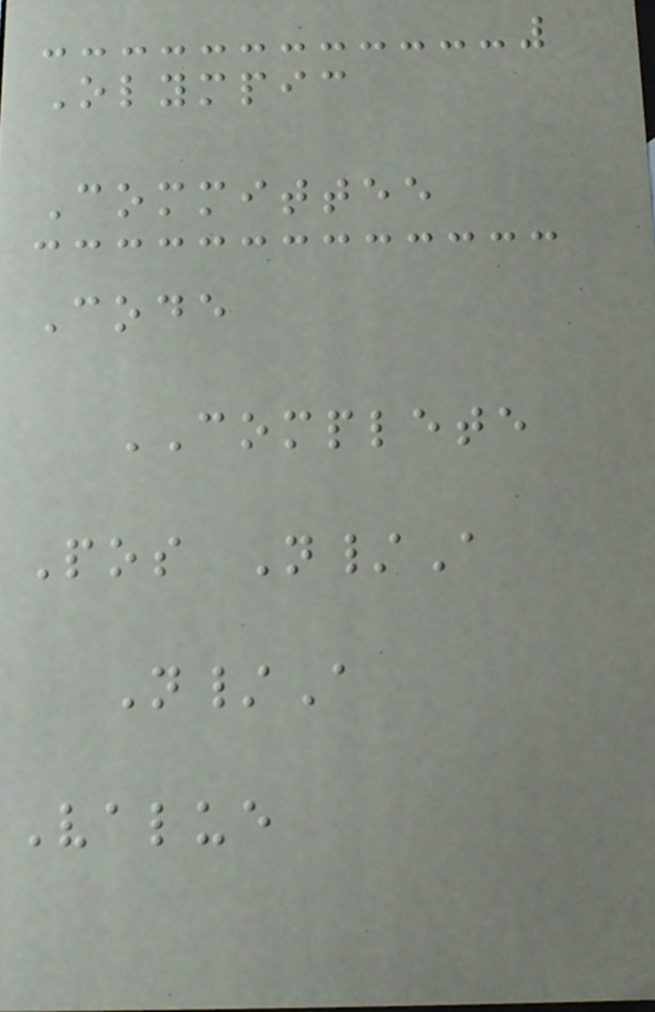Olympic
Committee
Code
COMPLETE
Pos N/A
N/A
Value
